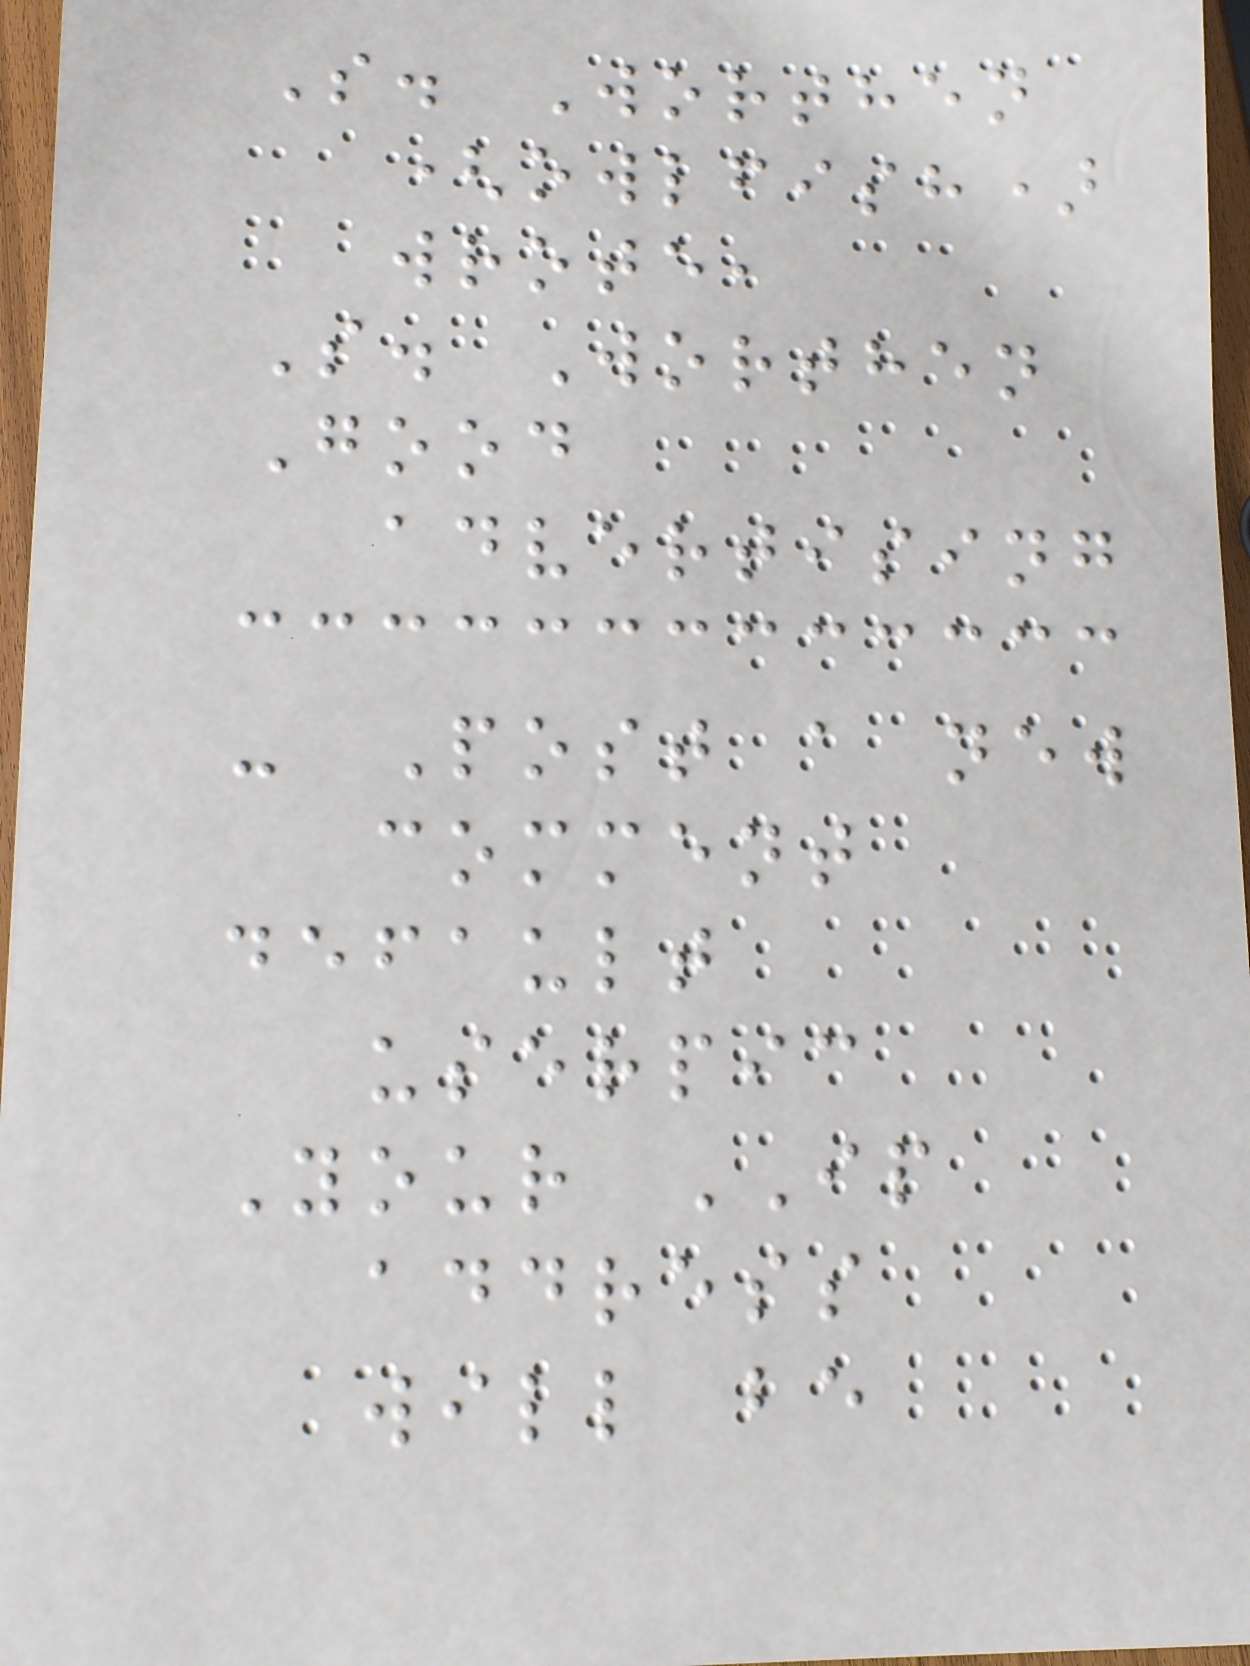S. Worthen
(owlfish)
wrote,
S. Worthen
Good
advertising
- Post a new
comment
default
userpic
Your IP
address
will be
